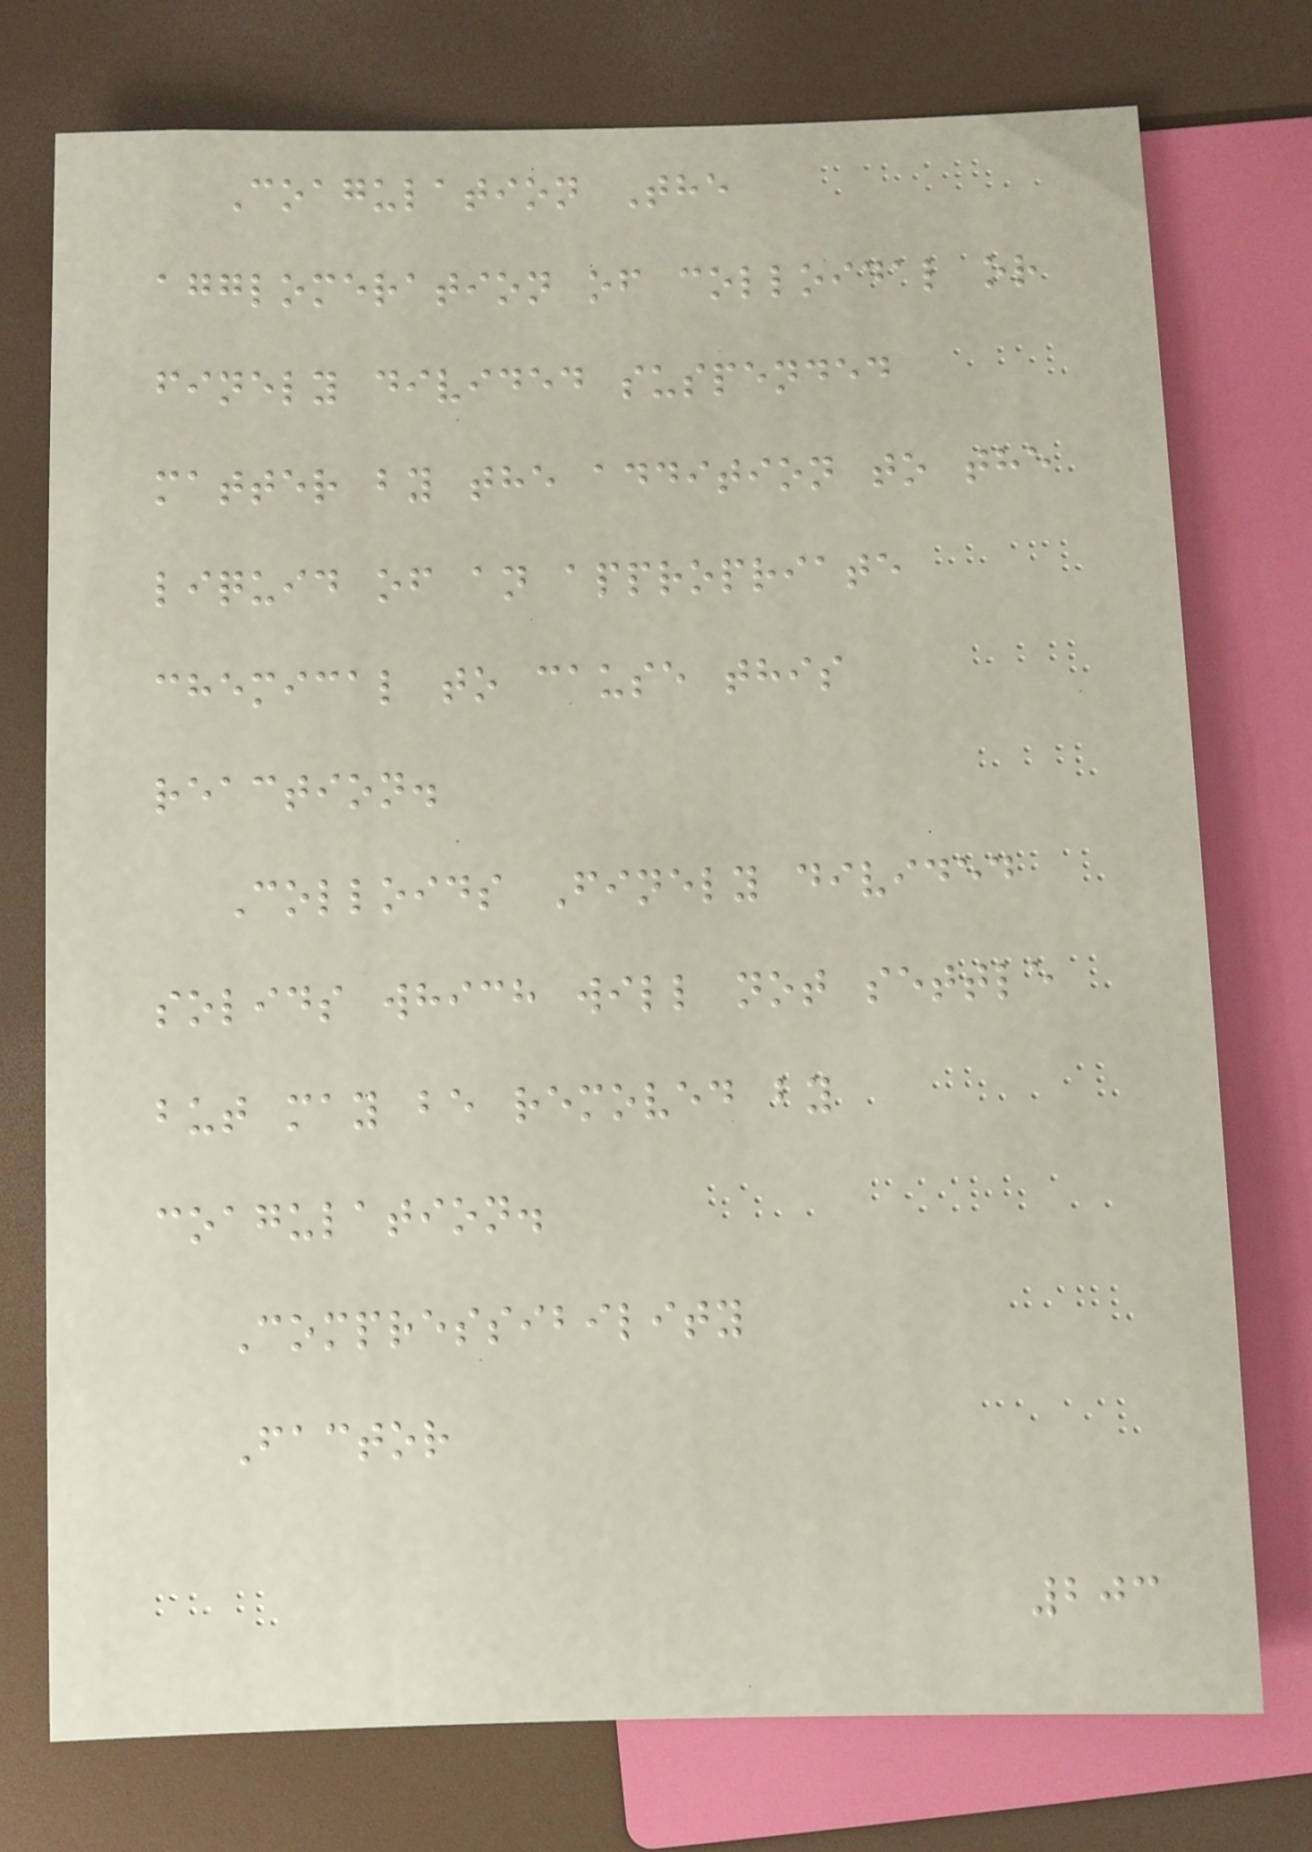Coagulation The
agglomeration of colloidal or
finely divided suspended
matter by the addition to the
liquid of an appropriate
chemical to cause this
reaction.
Colloids Finely divided
solids which will not settle
but may be removed by
coagulation.
Compressibility
Factor
203
